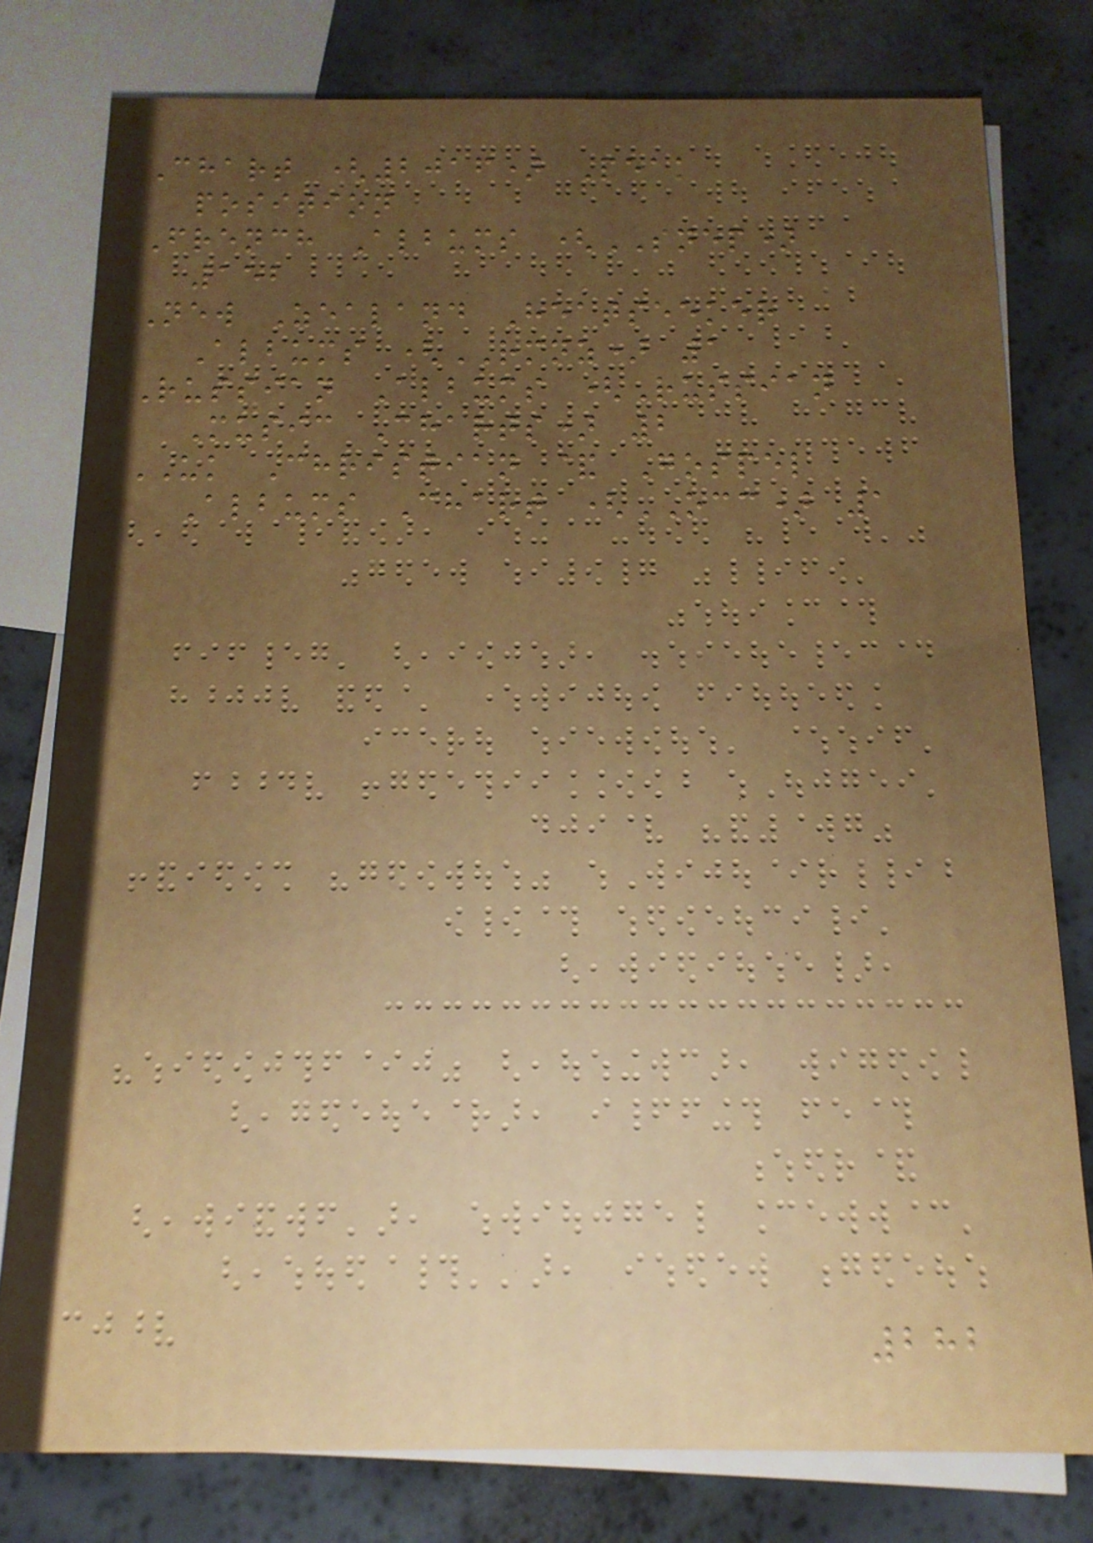Chart (2016) Peak
position
French Albums (SNEP)
152
New Zealand Heatseeker
Albums (RMNZ) 1
Russian Albums (Russian
Music Charts) 2
UK Christian & Gospel
Albums Chart (OCC) 1
282
